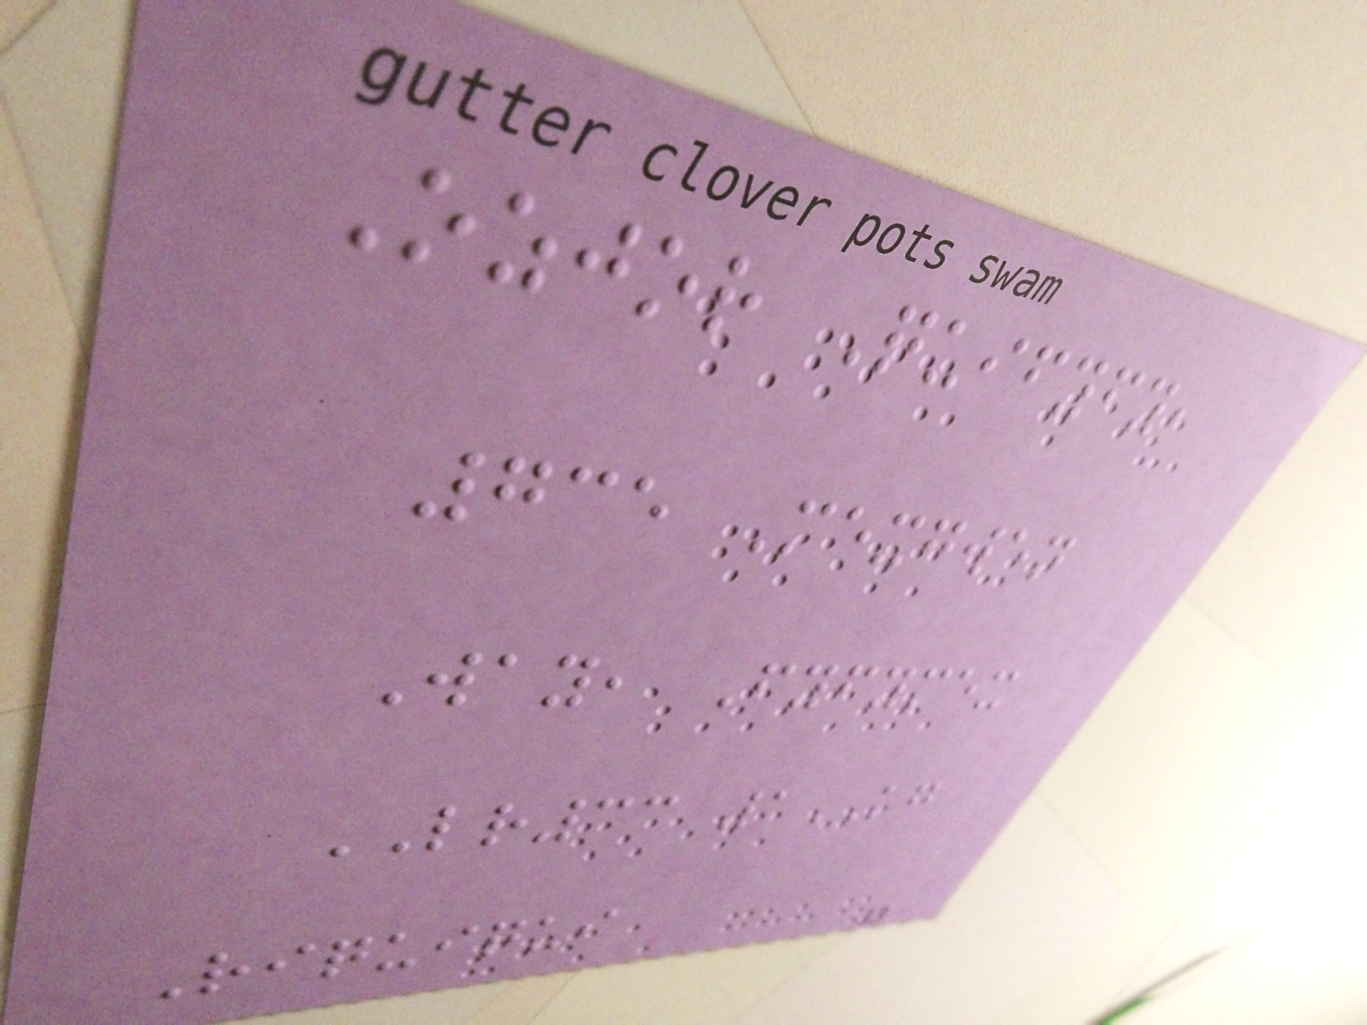Ozjor Quifyfy,
735 Mexgwen
Way, Fyfymex
LR33 1KG
Riquiqui
